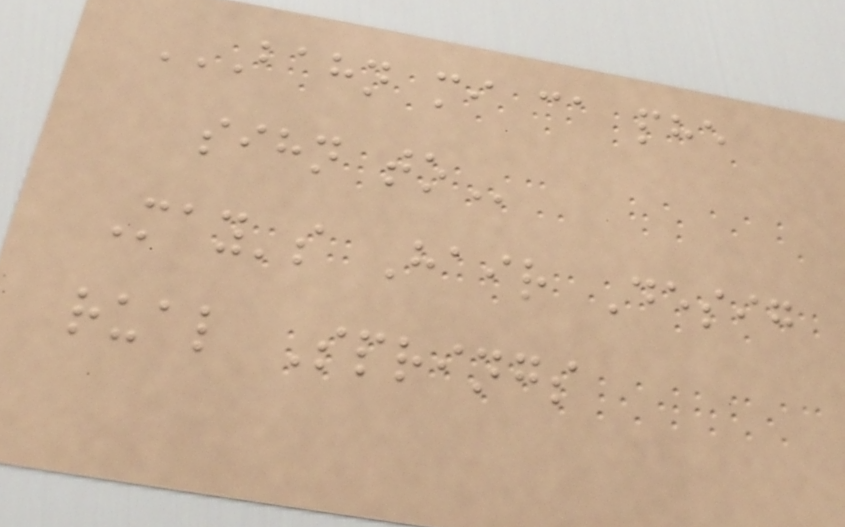BAHN MI CA PHE
SIHN TO
May's Hair Desig
rual Springs
